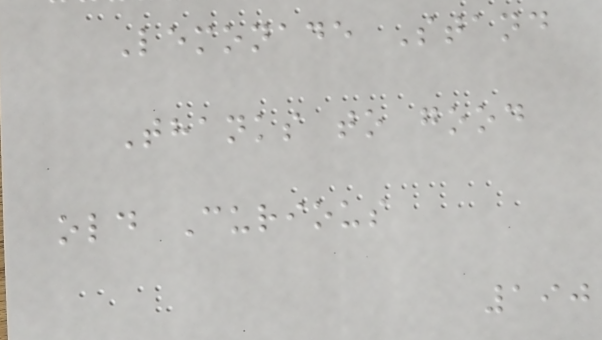Lemonade Stand
Thanks to good
old Curious
190
